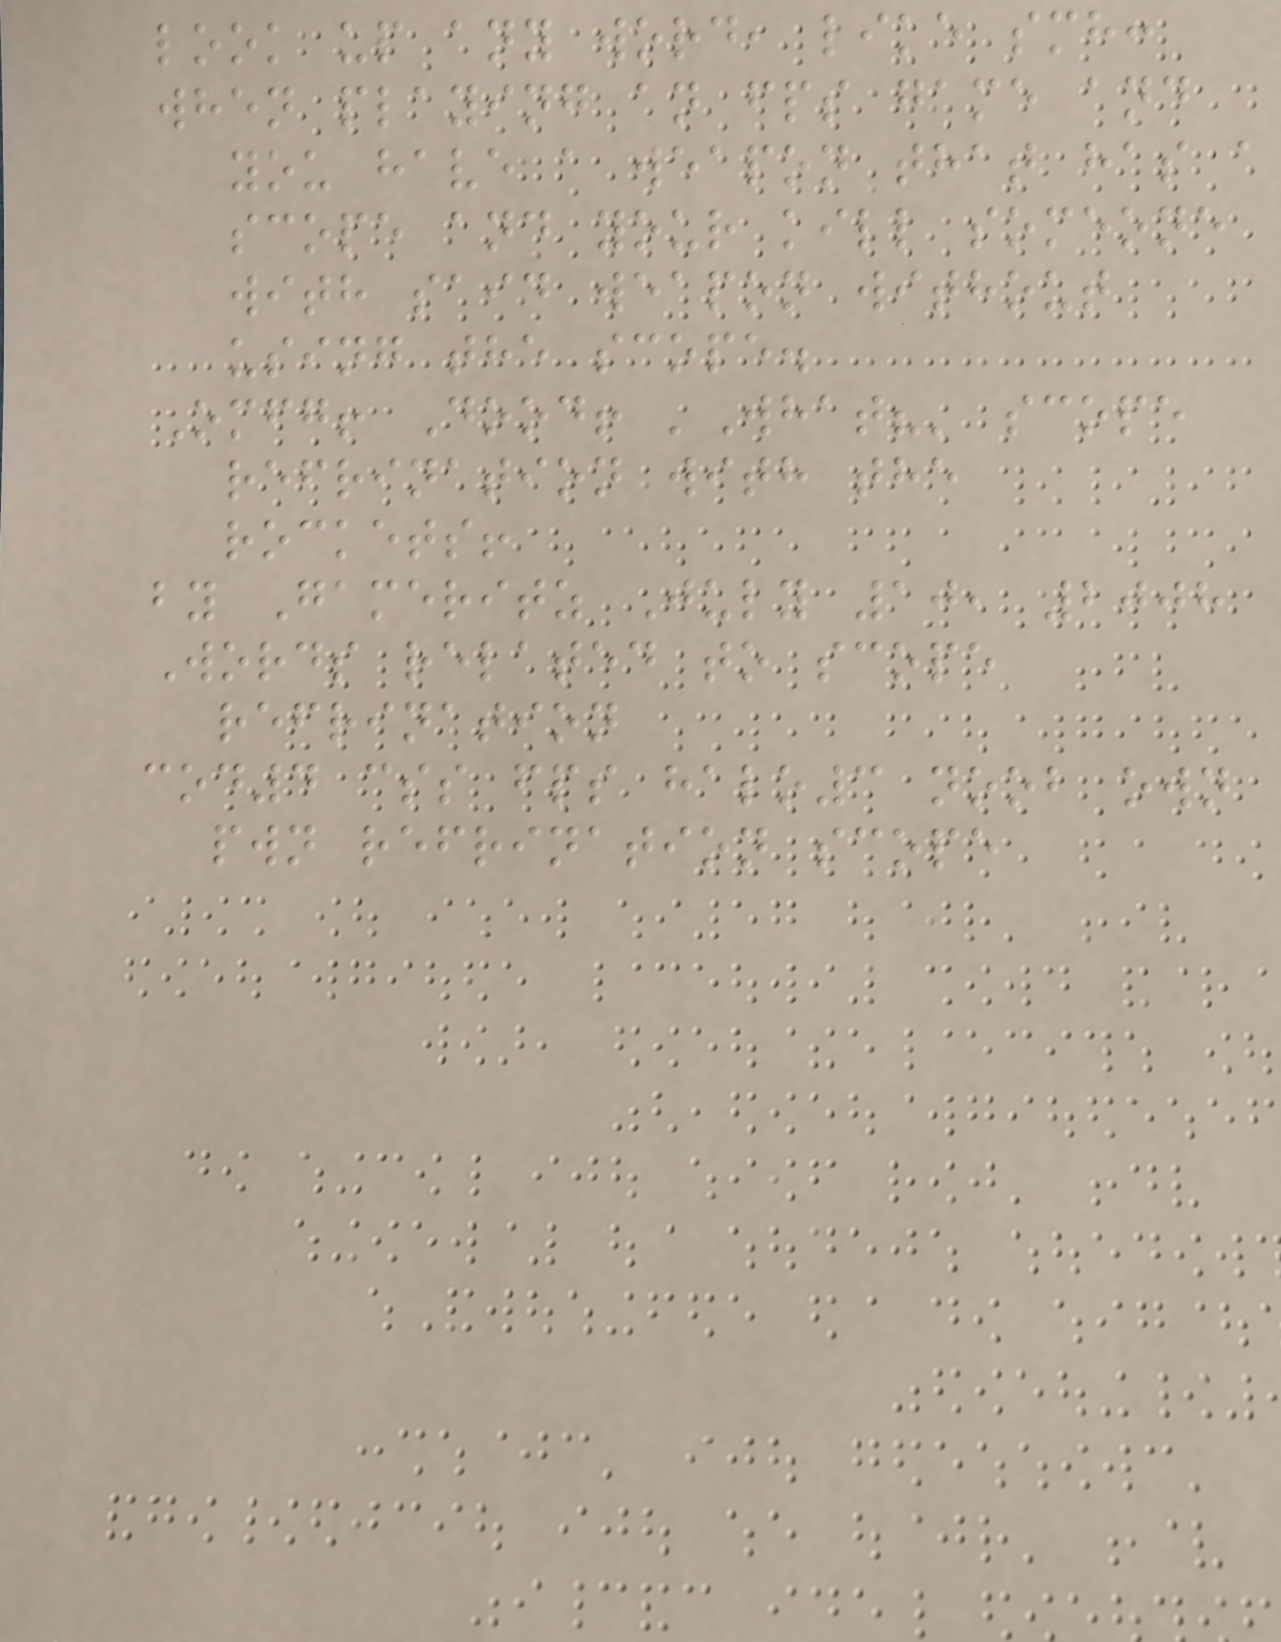look up any word, like smh:
when playing an fps game and
you have a weapon that has a
scope and your kill someone
with said weapon without
using the scope.
Omfg! Dood! 'What?' scope
refrination with the
rockets!
by Gameritz July 10, 2008
Words related to scope
refrination
cod4 css fps halo3 noob own
pwn refrination scope
